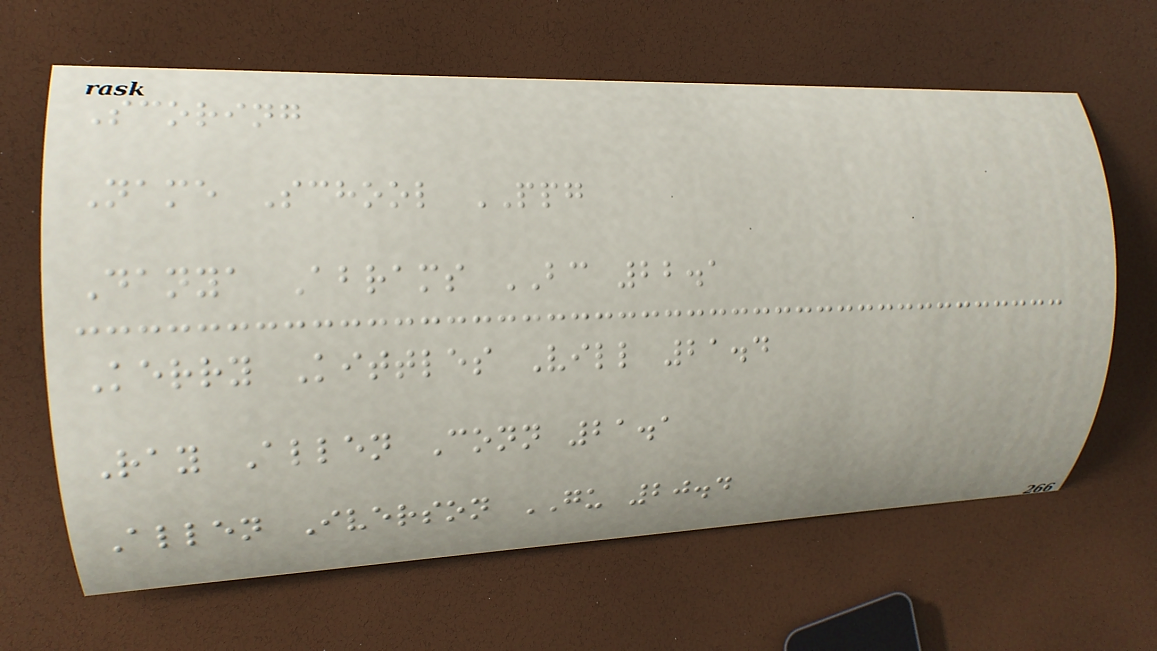Scoring
Name School PPG
Danya Abrams BC 22.1
Kerry Kittles Vill 21.4
Ray Allen Conn 21.1
Allen Iverson GU 20.4
